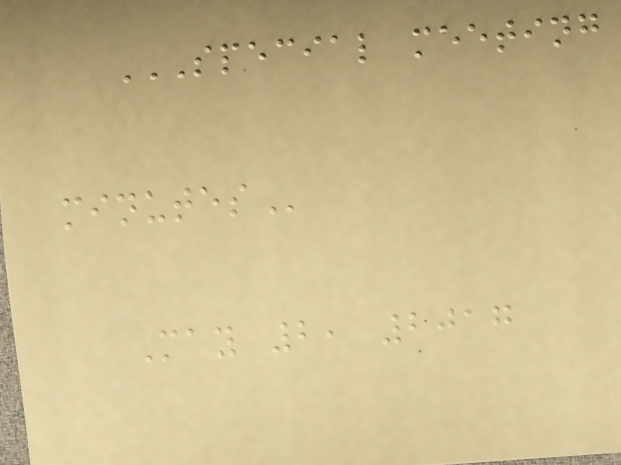SPECIAL MEETING
MINUTES
May 2, 2017
